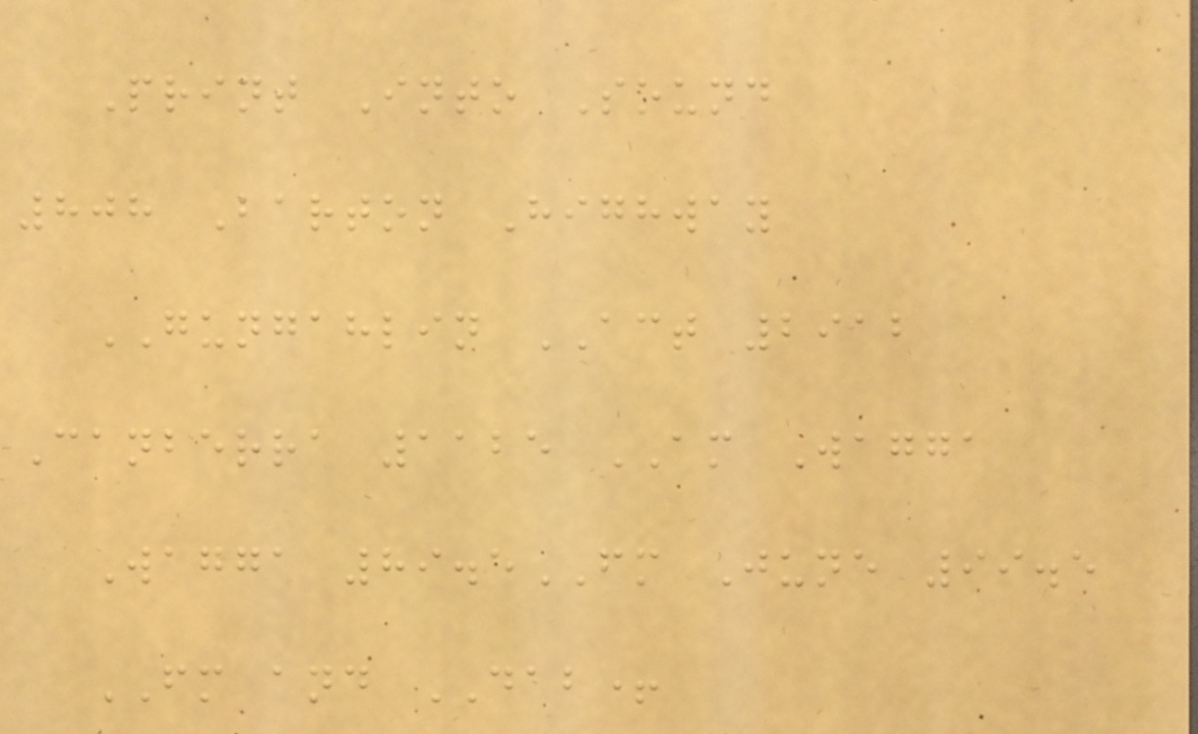Print Into Sound
808 Barton Highway
GUNGAHLIN ACT 2912
Canberra 1125 AM Wagga
Wagga 89.5FM June 99.5
FM and DAB+
